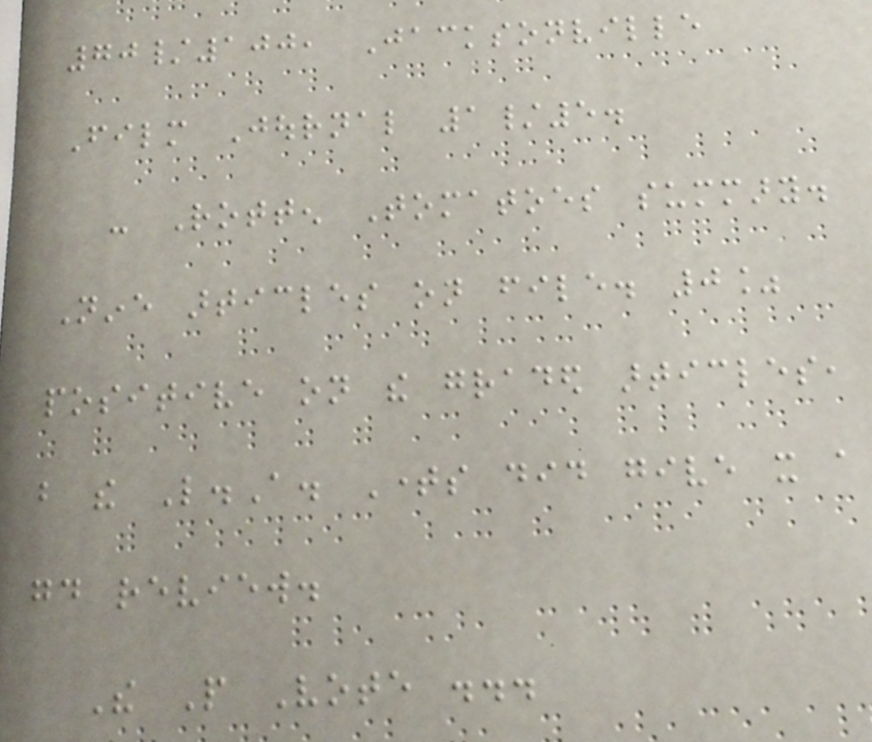70/100, Jacksonville
Film Journal 1/5.
- Rotten Tomatoes summary.
Nine articles on file. 0%
positive on the graded articles,
but the L.A. Times did give it a
good review.
The People Vote ...
